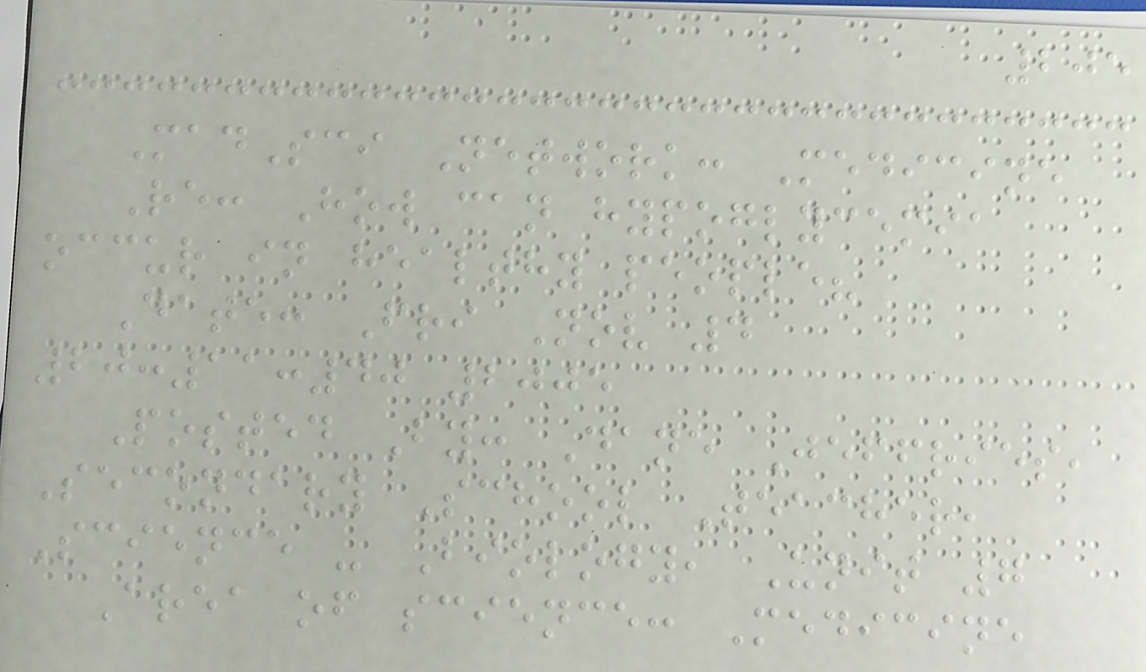205
MadSci Network: Medicine
Re: How can hypoglycemia
occur in healthy people?
Date: Fri Nov 4
20:11:40 2005
Posted By: Dane Jeffries,
Secondary School Teacher,
Science - Biology, Unit 7
Area of science: Medicine
